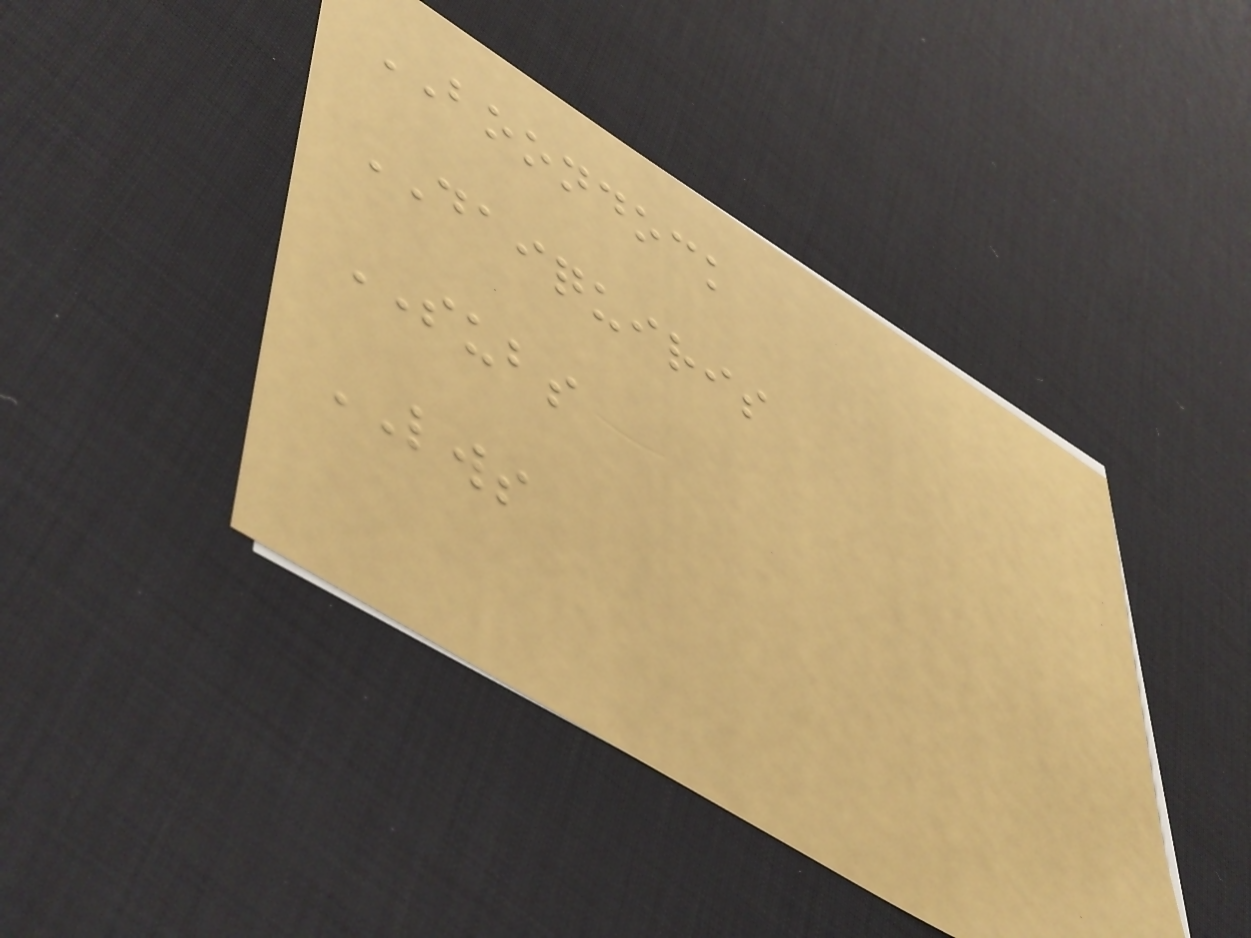BOONDOCK
DAIQUIRIS
SUBS
LWS
